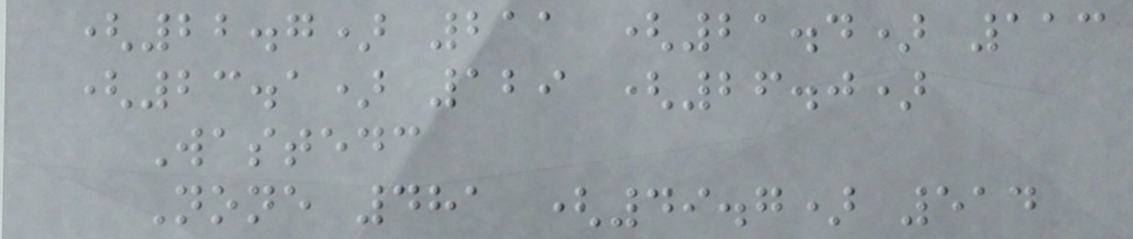(22.7) 211 (21.4) 113
(23.1) 129 (26.0)
Wastedc
None 481 (49.7) 514
